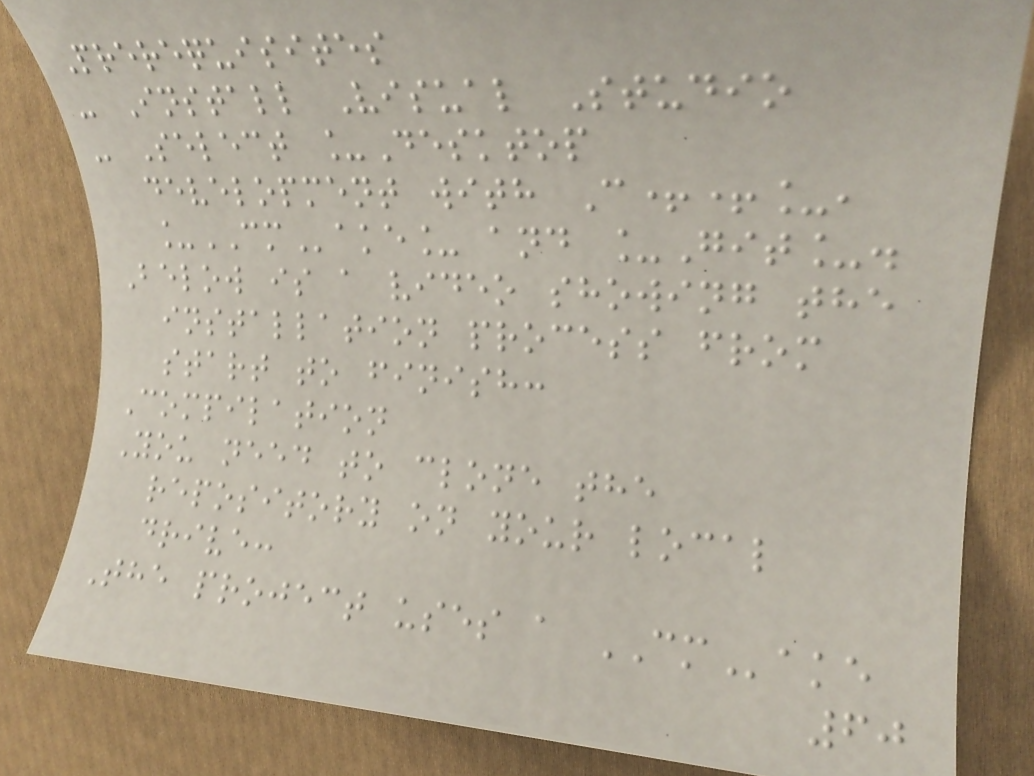Prerequisites
- Install Visual Studio
- Select _Desktop
development with C++_,
_CMake_ and _Git_.
Below is a video showing the
installation process from
start to finish:
Compilation
You need to clone the
repository on your local
drive:
The project uses a CMake
60
